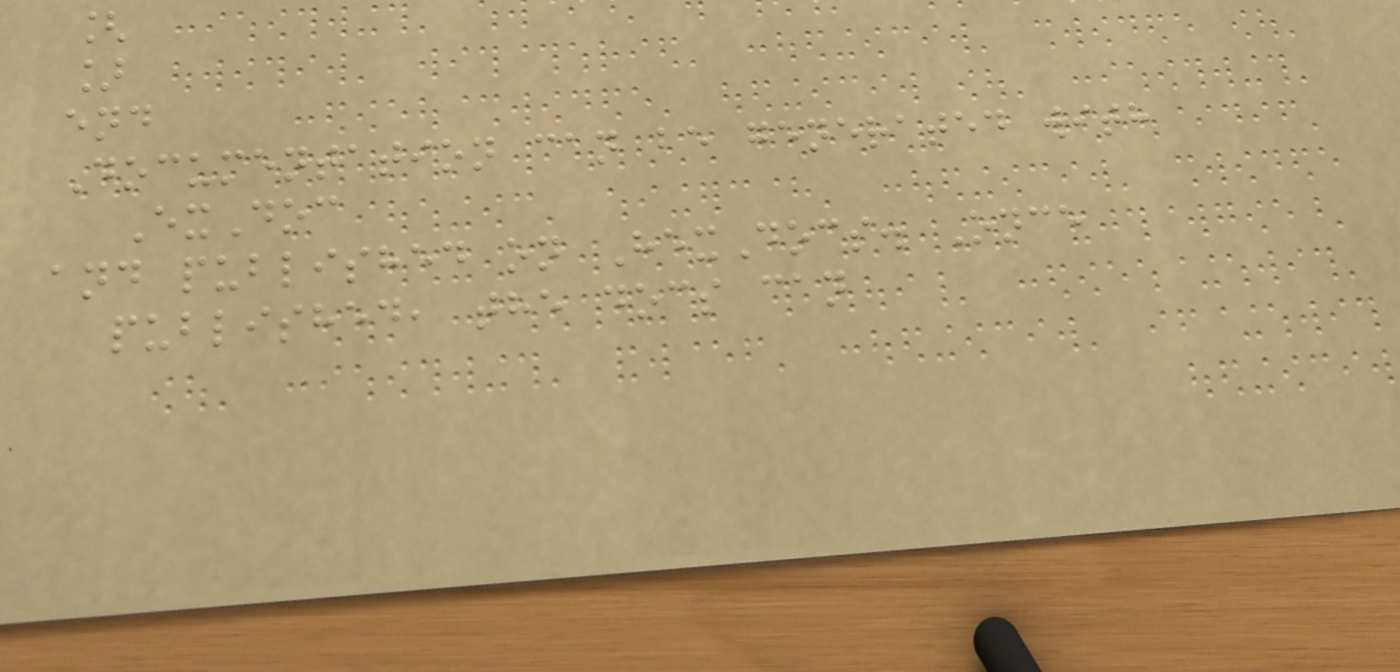[
]
end
Documentation can be generated with
ExDoc
and published on HexDocs. Once
published, the docs can
